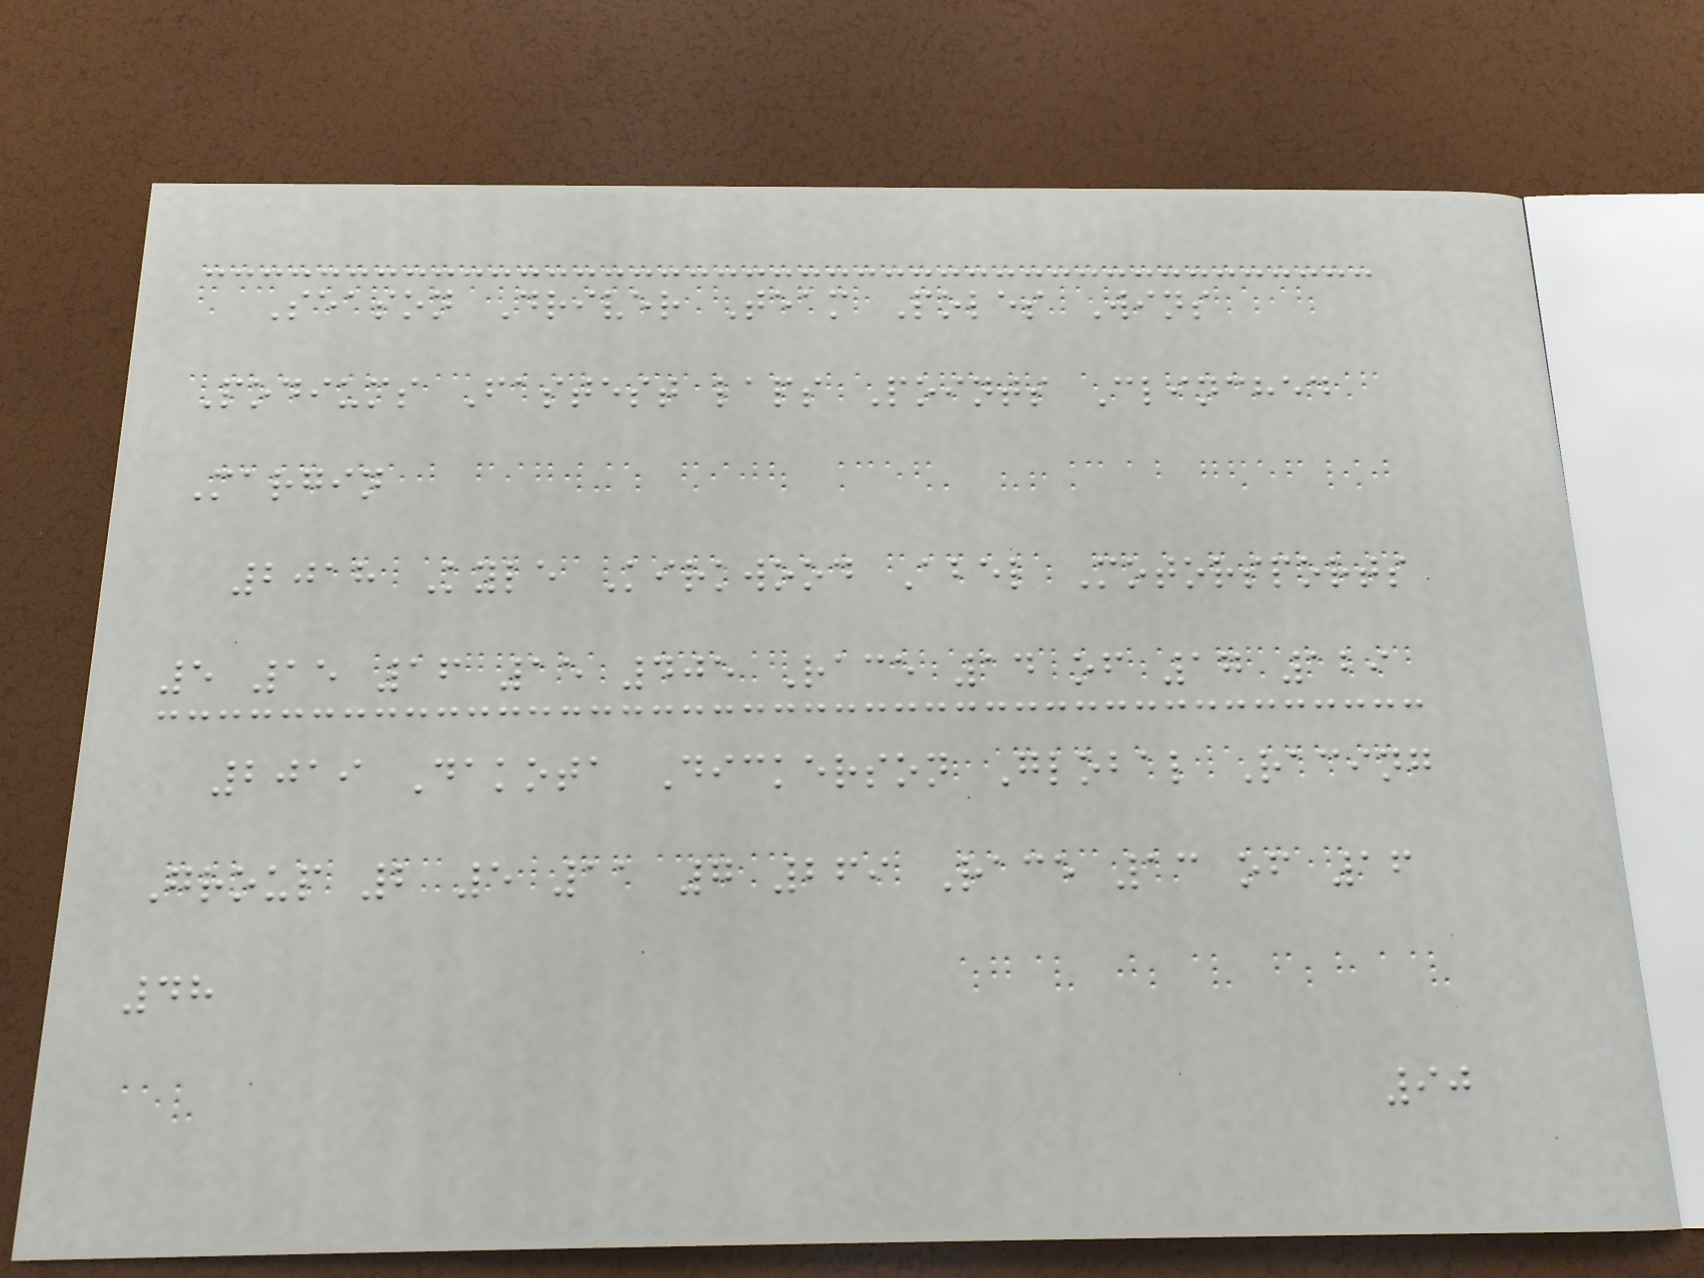Season Driver Team Poles Wins
Podiums Fastest laps Points Clinched
Margin
2018 Kyle Kirkwood Abel Motorsports
5 15 16 15 405 Race 14 of 17 129
2019 Dakota Dickerson Global Racing
Group 2 5 11 7 269 Race 13 of 16
48
90
